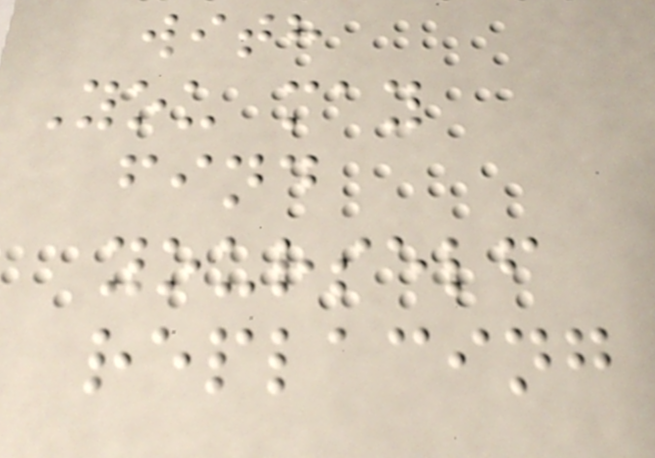with
You may
find
yourself
replacing
